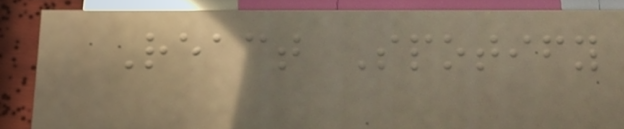React Spotify
